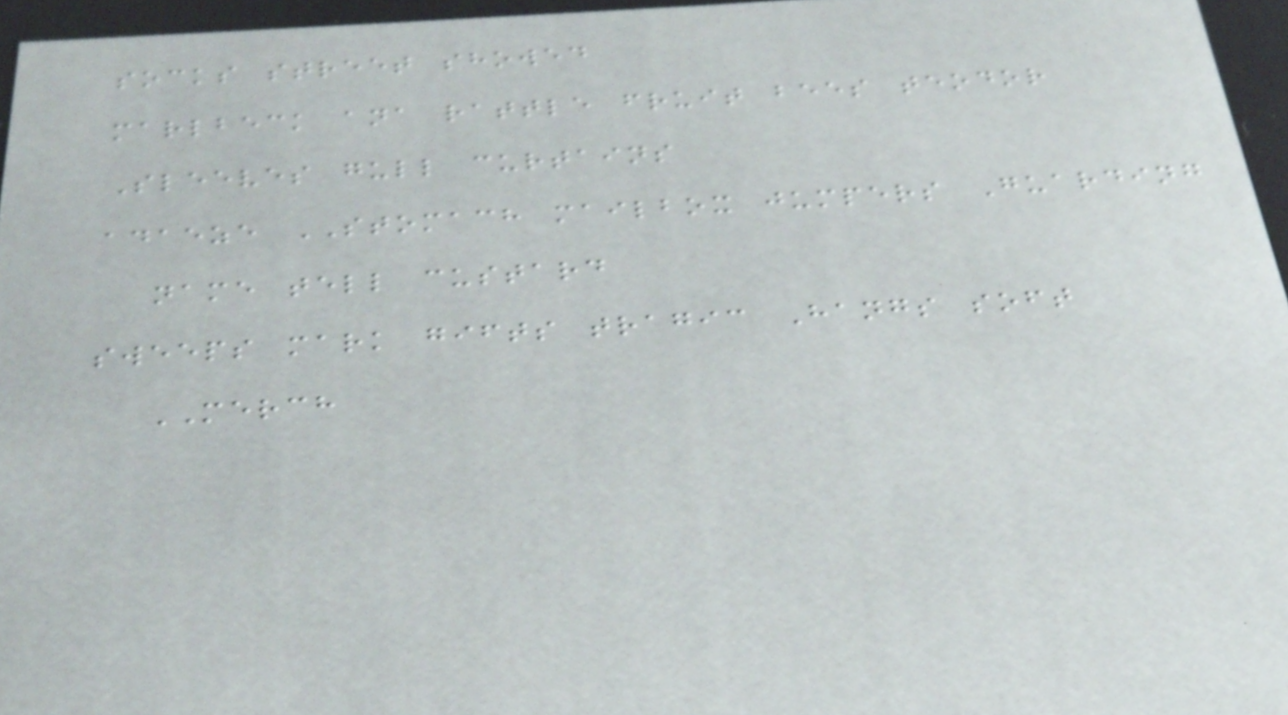socks street showed
marlbeck ana rattle fruit bees teodor
Sleeves gull curtains
adaeze STOMACH mailbox jumpers Guarding
name tell custard
sweeps mark gifts tragic Hangs soft
MERCH
